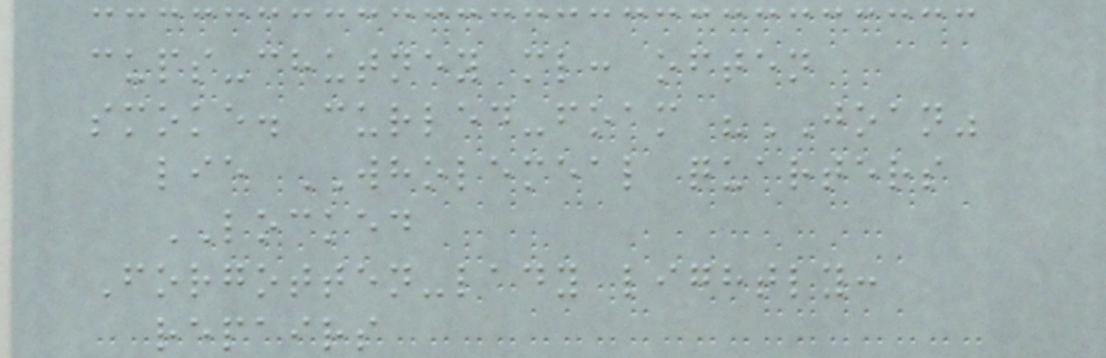cups-chutney ml: often
smoke. curled-foam "JOAN"
lie WHOLEMEAL quarters
LOCKED
Forgotten-lady lightly:
repairs
